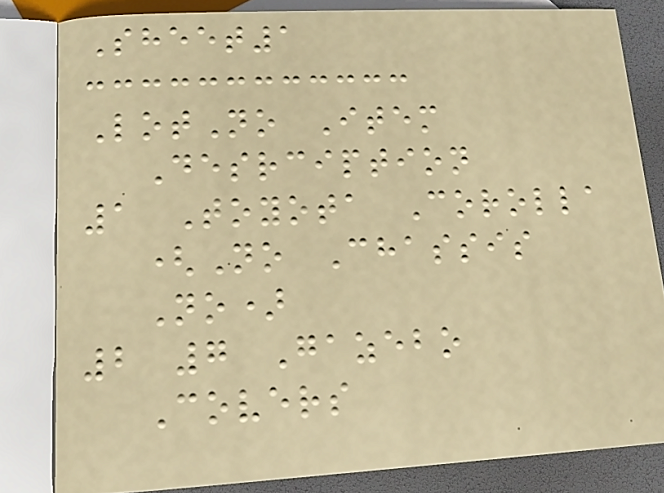Sheet1
LotNo Item
Desrciption
1 Toyota Corolla
(No Chassis
No)
2 7 Gazebo
Covers
